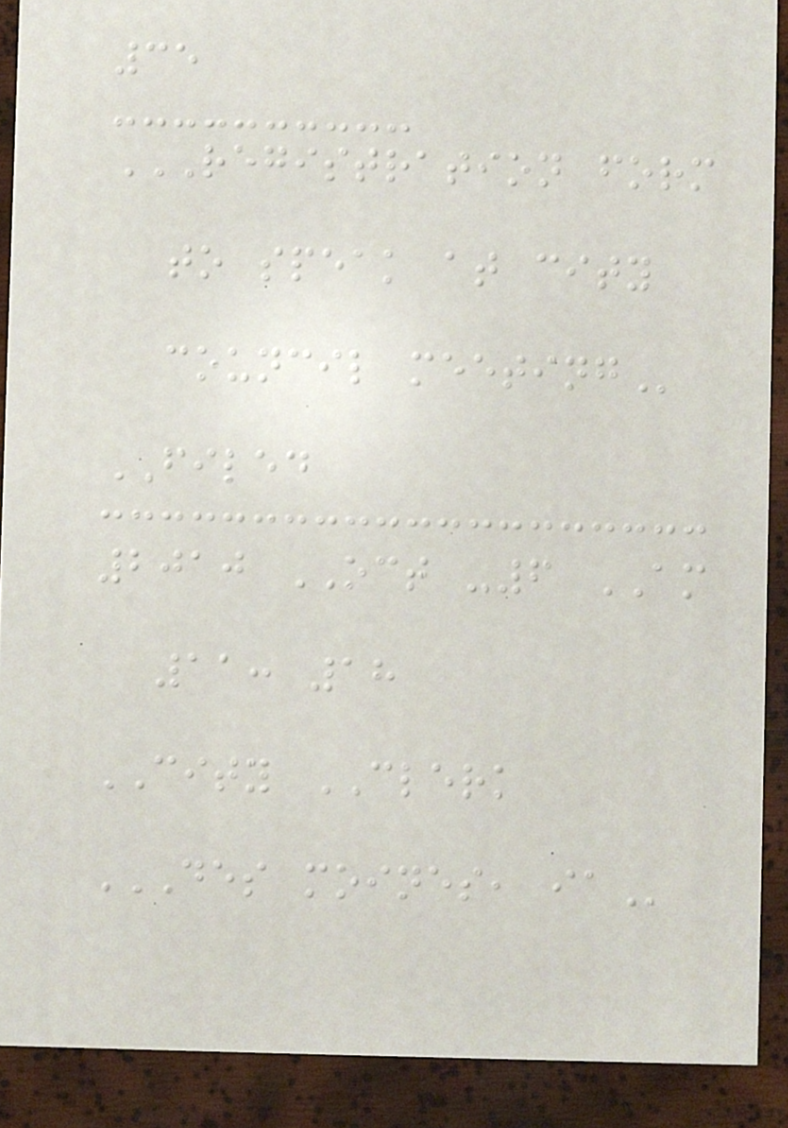35
REGISTRATION FORM
TO SPEAK AT CITY
COUNCIL MEETING
FILED
2010 OCT -6 AM
11: 18
CITY CLERK
DES MOINES, IA
